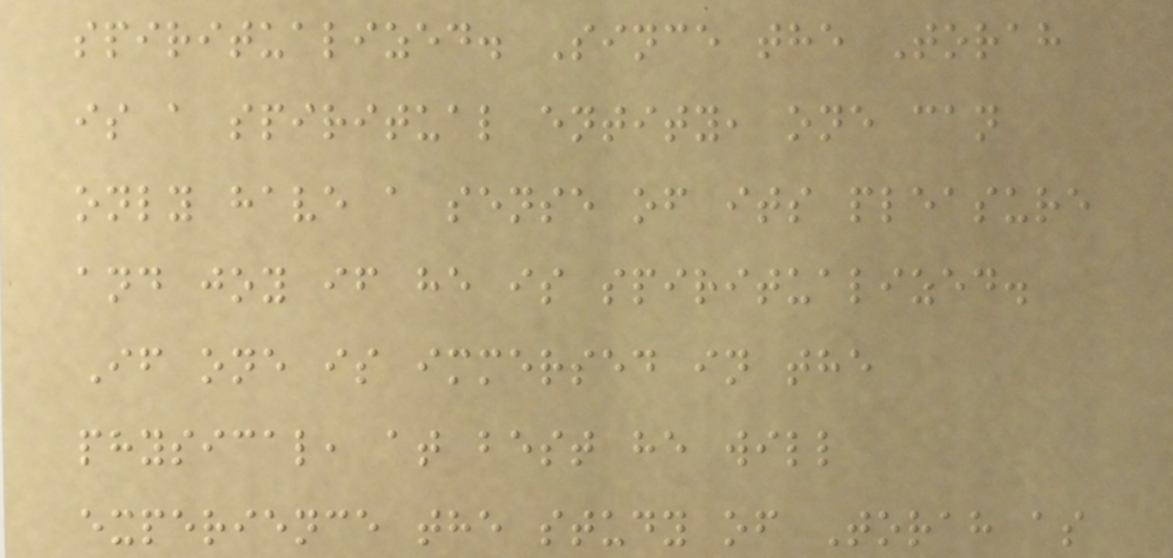spiritualized. Since the Torah
is a spiritual entity, one can
only have a sense of its pleasure
and joy if he is spiritualized.
If one is immersed in the
physical, at best he will
experience the study of Torah as
